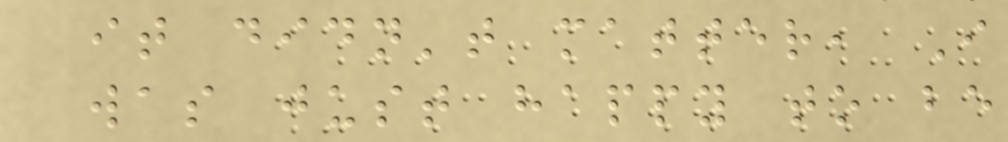it didn't matter, I
was just happy to be
